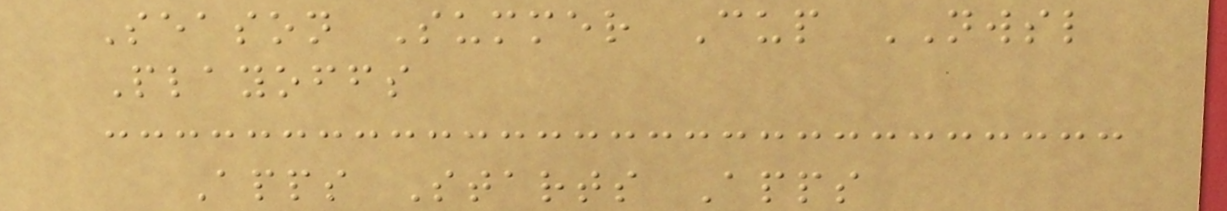Season Summer Cup NWSL
Playoffs
Apps Starts Apps
